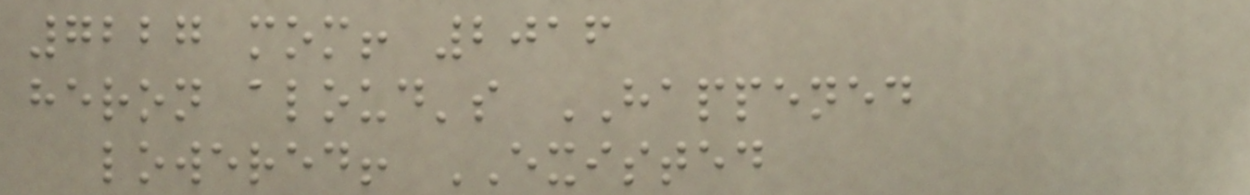7227 mom! 2016
heron aloud's HAPPENED
lowered! EXISTED
